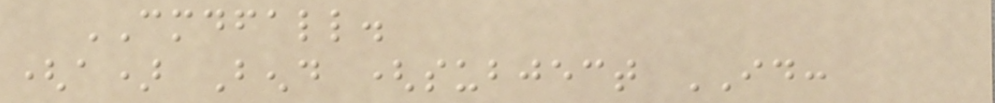CMDFALL.
(a) Bend (subject ID:
